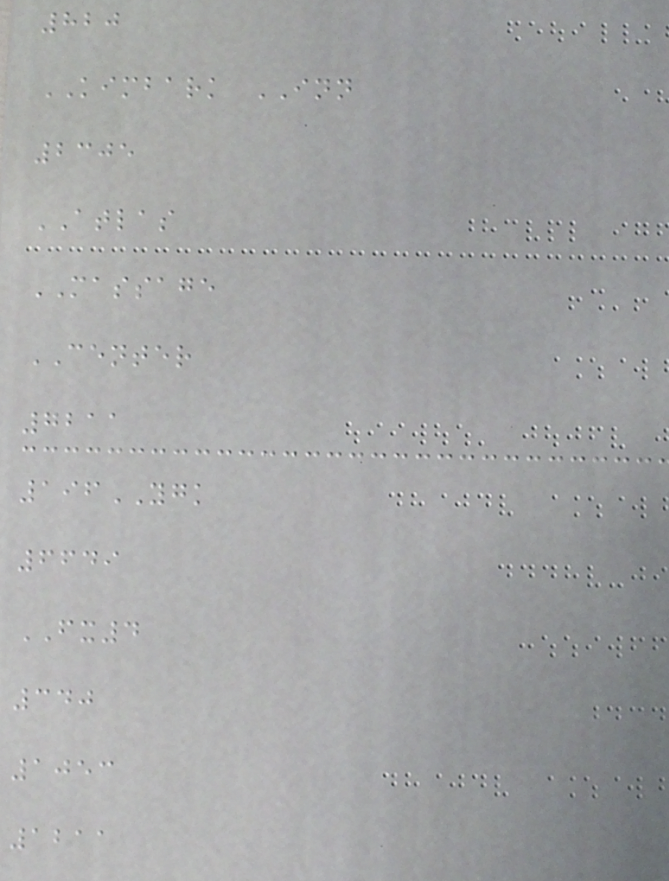820
KIMBARK INN
2305
ATLAS
MASSAGE
CENTER
7211
196YGK
6649
FX4
340
1053
1211
